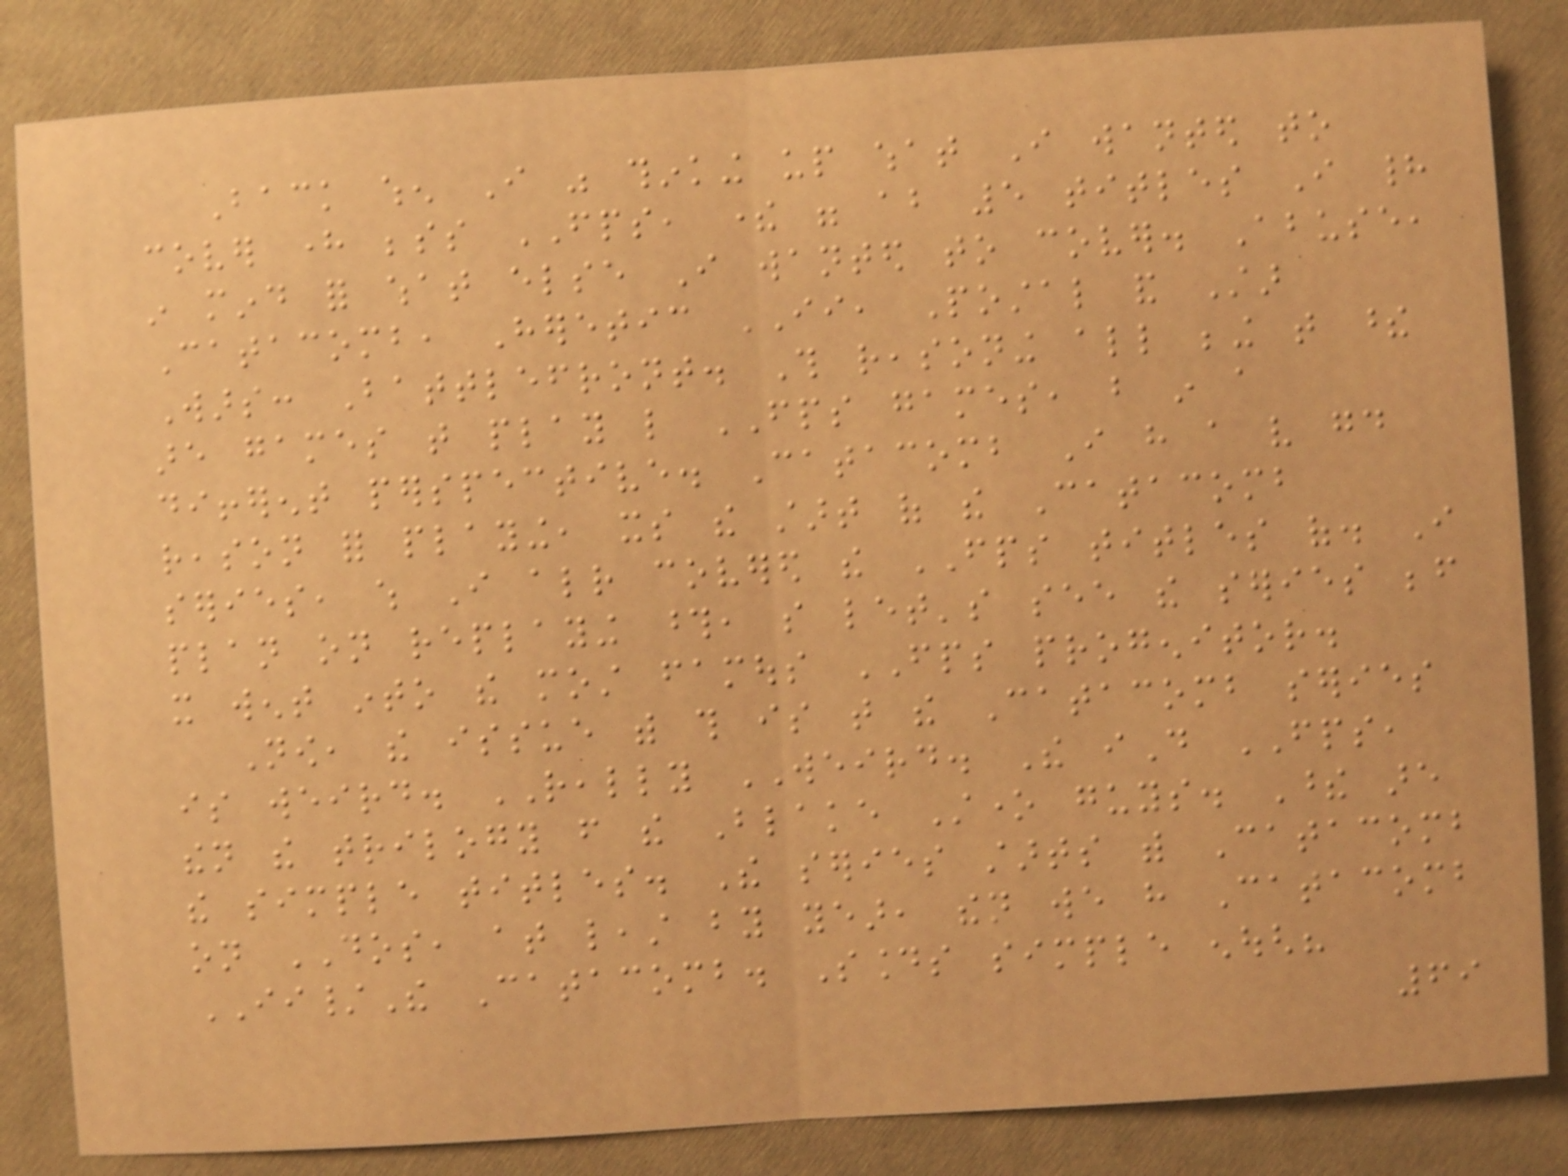Back when I was thinking up what I wanted to
cover here besides FPS, there were about 5 titles I had
in mind for what else I wanted to cover. Abuse,
Catacomb, Heretic II, Postal and Star
Wars: Battlefront. This reasoning all being that these
are games that play like FPS games, but in a
different perspective. Catacomb I have a very good
reason for playing, its the start of the Catacomb
series, which I already covered the FPS titles of. I
plan on replaying those, so let's see the series before
it went into the most famous FPS progenitor.
Now, the issue with this is that the Catacomb series
is weird. REALLY WEIRD. The iD FPS,
then the trilogy from the Blake Stone guys. These are
the simple titles. The series starts with Catacomb
on DOS, at least by year, then we have Catacomb
II/The Catacomb. Sounds simple enough?
69
